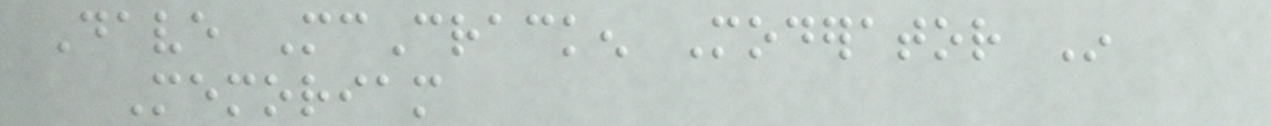Dave McCracken Moderator In
Memoriam
